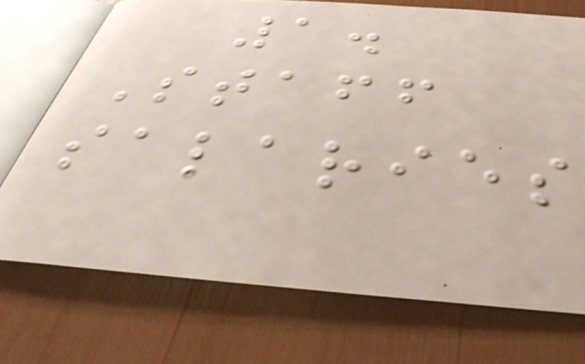1.
Staff
salaries
